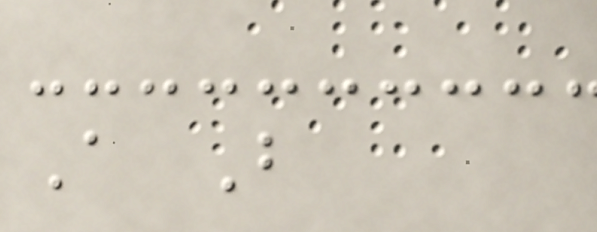A B
